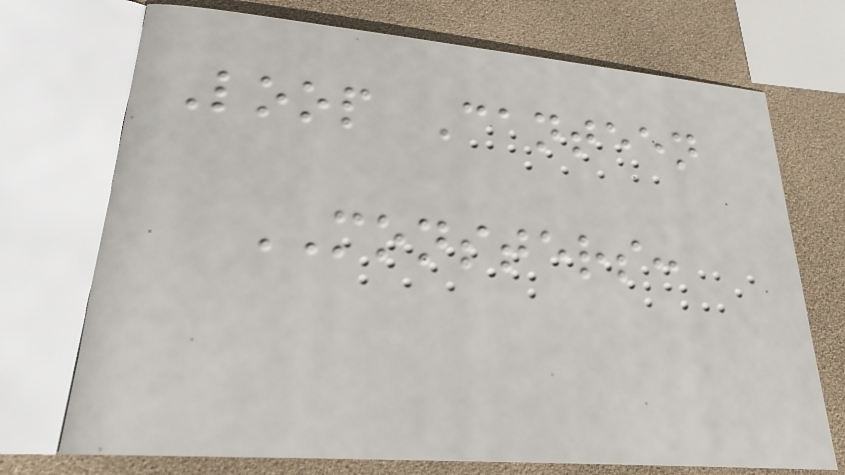Loop Canteen
MONSTERS:
